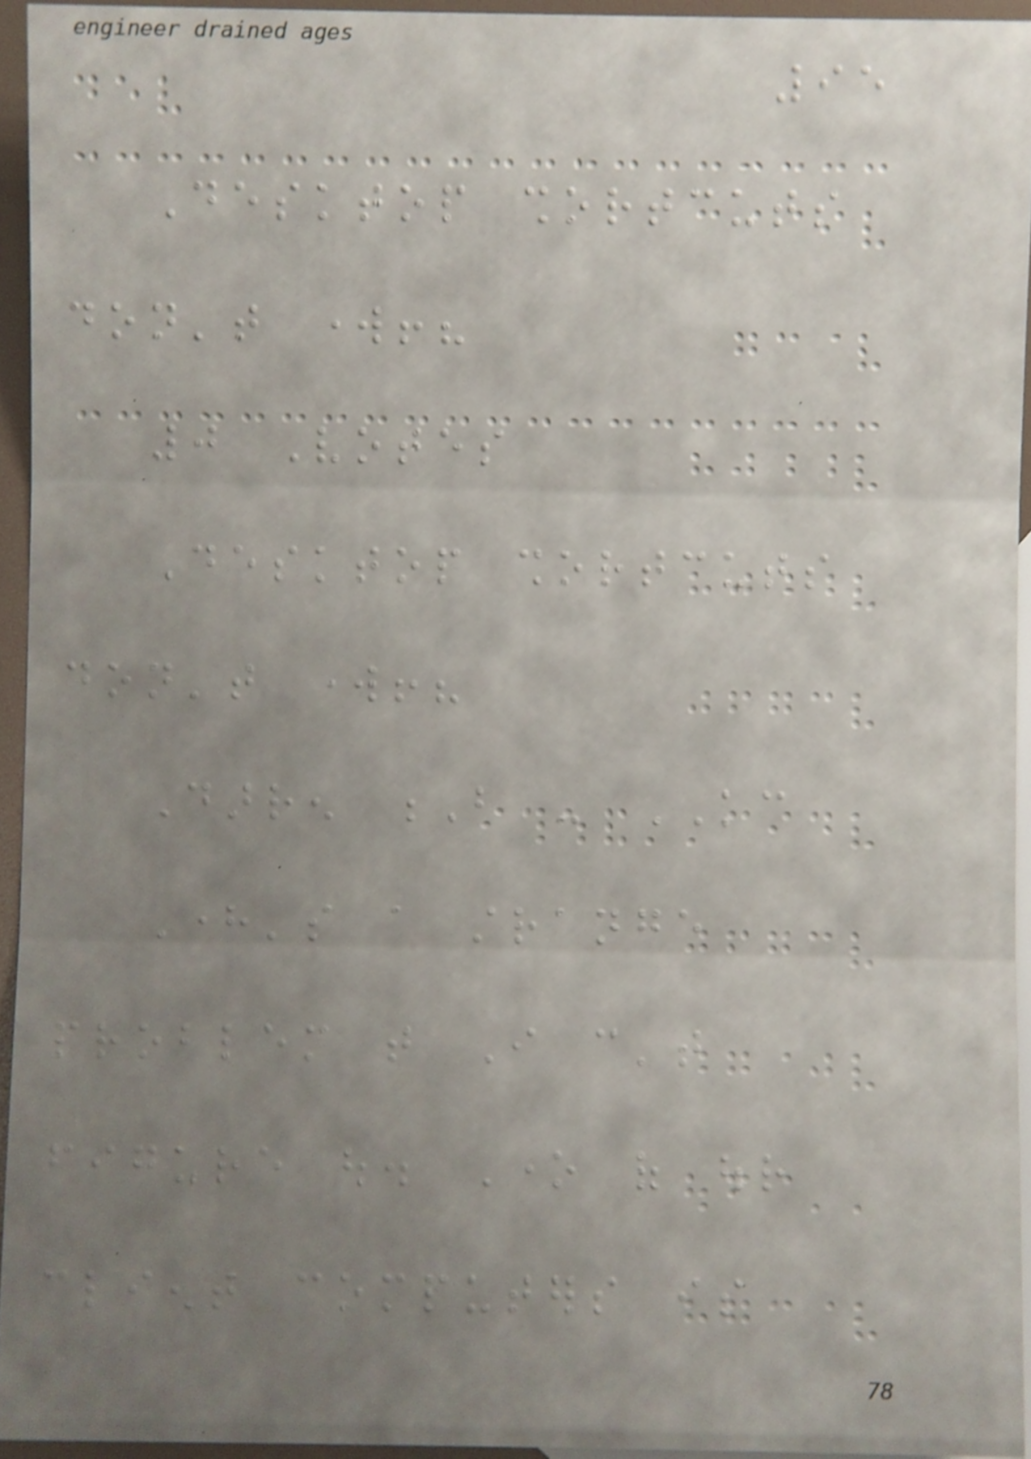95
Desktop shortcuts
don't work!?
0 Votes
Desktop shortcuts
don't work!?
Darren B - KC
Here's a strange
problem that I can't
figure out. One of our
client computers is
